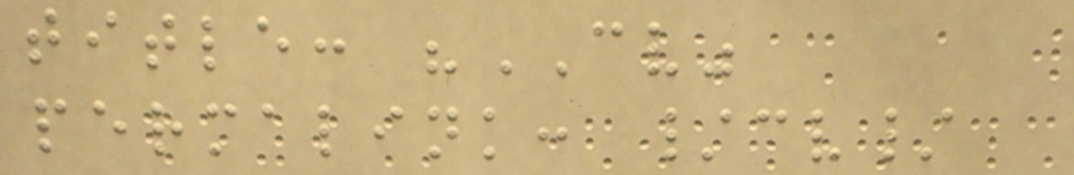title: "CV"
permalink: /cv/
